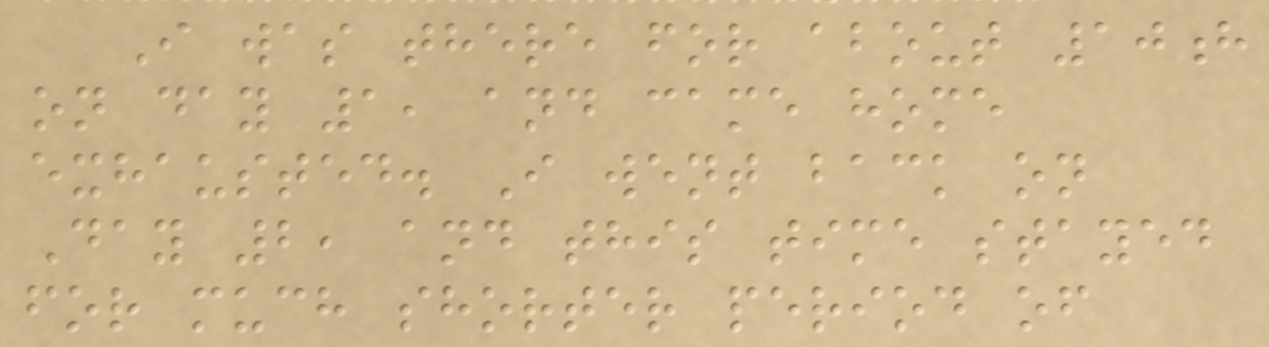I was there for about 10h
on day 1, and came home
exhausted. I went back on
Day 2, and this time stayed
for much shorter period of
